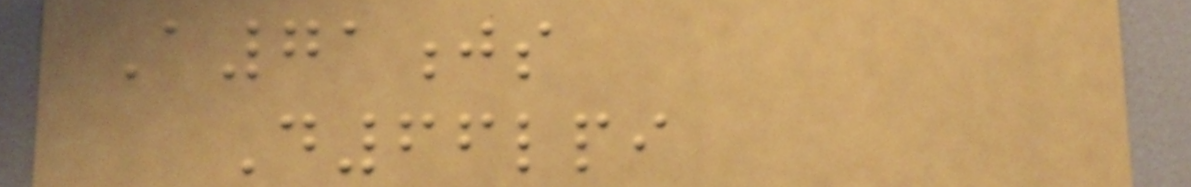A71js
D66lpi
